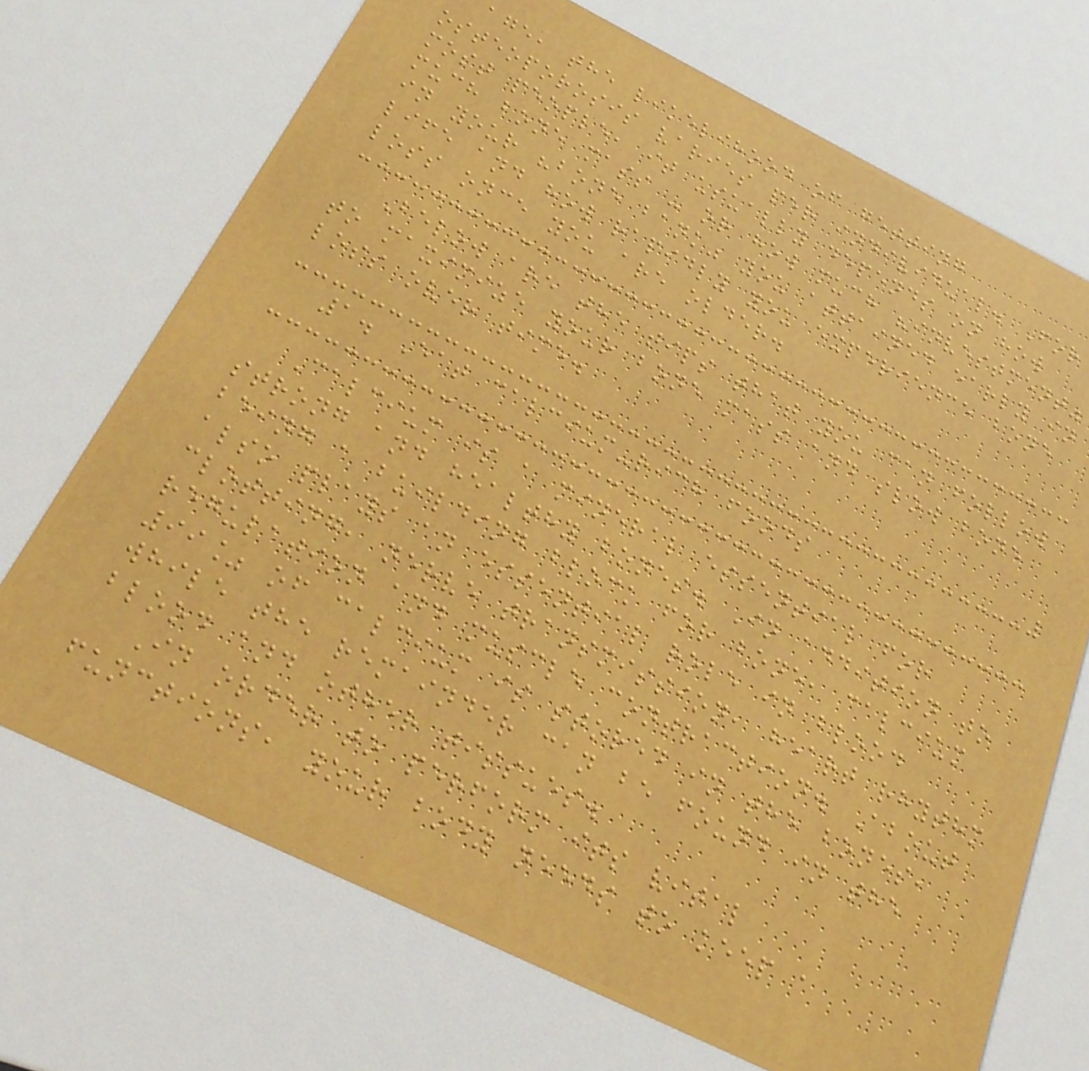age, the likelihood of getting
osteoporosis varies per individual. For
most people, it usually depends on how
much bone mass - or how much "investment"
in your "bone bank" you attained early in
life and how rapidly you experience bone
loss once you are older.
Below are the tips that you can follow
to maximize your bone mass and slow bone
loss over time.
1. Eat calcium-rich foods
Calcium is a mineral essential for
strong and healthy bones. In addition to
being a building block for bone, calcium
also plays an essential role in blood
clotting, nerve transmission, heart rhythm
regulation and muscle contraction. About
99% of calcium is stored in the bones,
while the remainder can be found in the
blood and other tissues.
In order to perform its vital
functions, your body needs to keep a
